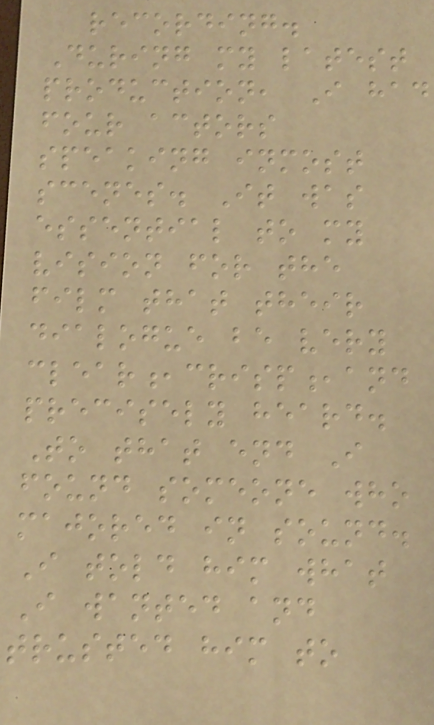recording.
During my latest
production, I had
four actors
speaking inmost
scenes. It was
essential to my
vision for the
film that their
dialogue be very
clear,crisp,and
precisely heard.
To that end I
found someone who
majored in sound.
I told him what
I wanted and
trusted him to
